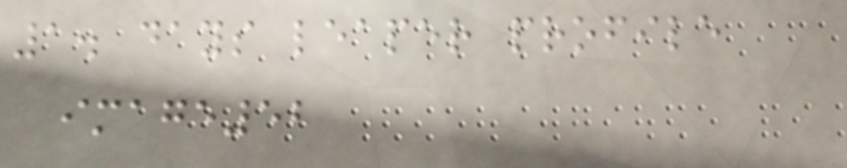1. days leaper profile
image52
